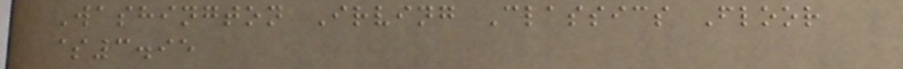Washington Irving Classics Floor
$3.95
